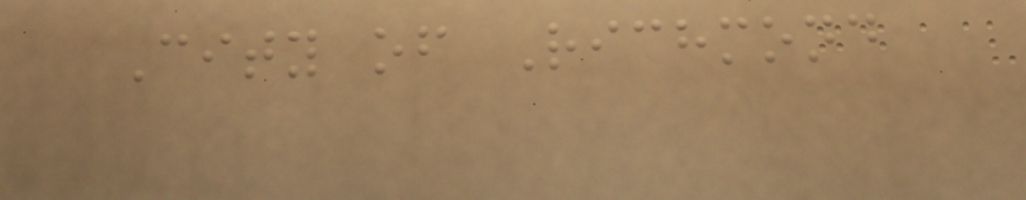City of Richmond
